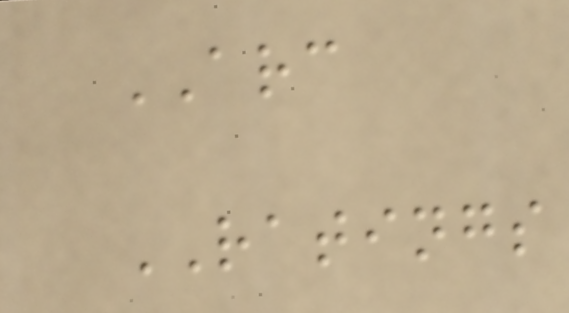ARC
RATINGS
